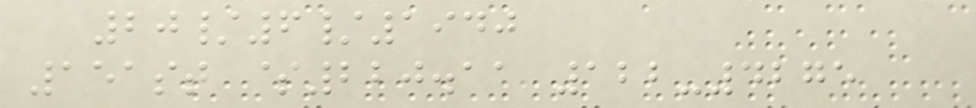20/6/1940
151st $220.11 122-4275
